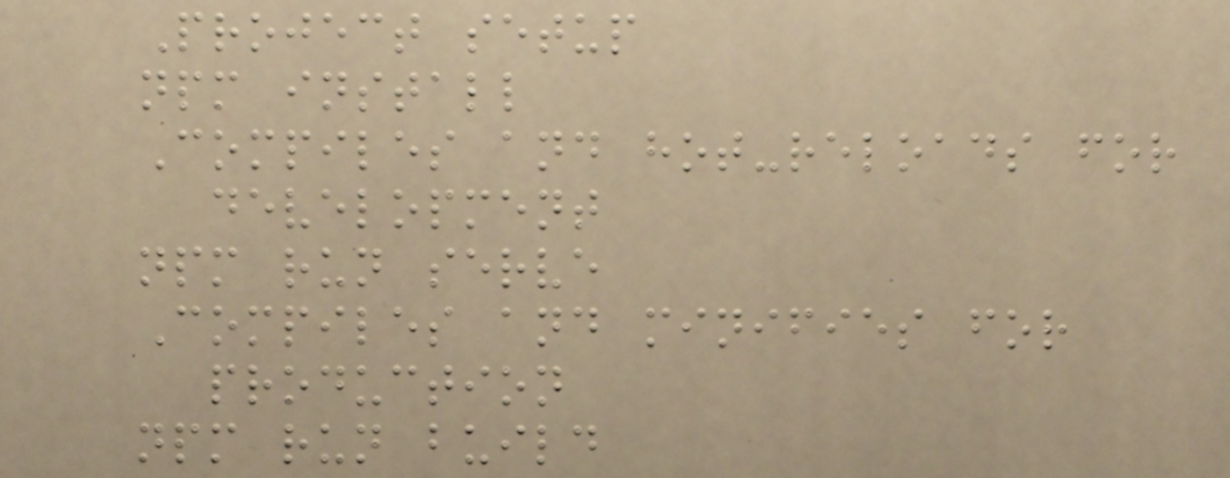Project setup
npm install
Compiles and hot-reloads for
development
npm run serve
Compiles and minifies for
production
npm run build
